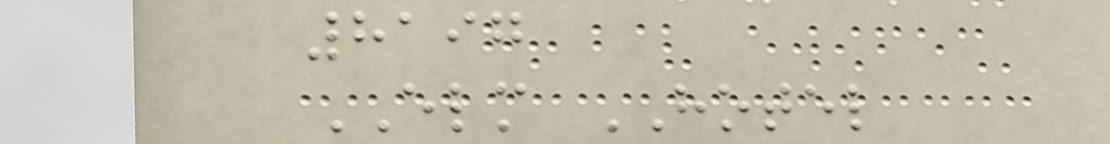8197
ELM HOTEL
